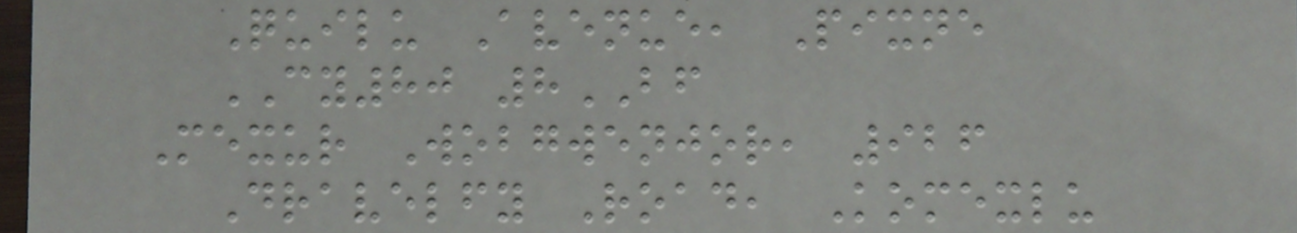Quilu Avenue, Pixne
CY80 8BF
Mexur Wobgwenjor, 926
Dravelfy Road, Komexlu
